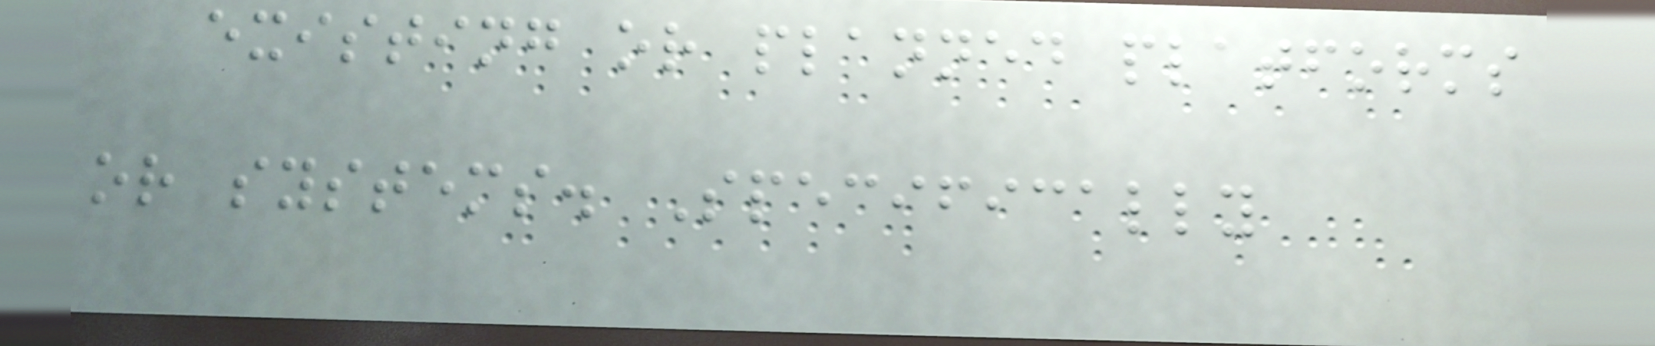existing or planned platforms
or systems. Specifically
